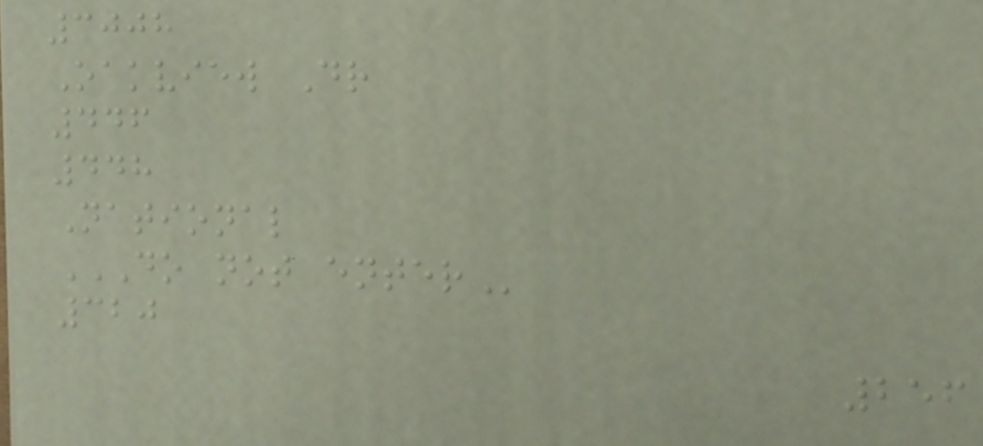3008
Oakview Dr
446
448
National
DO NOT ENTER
320
256
